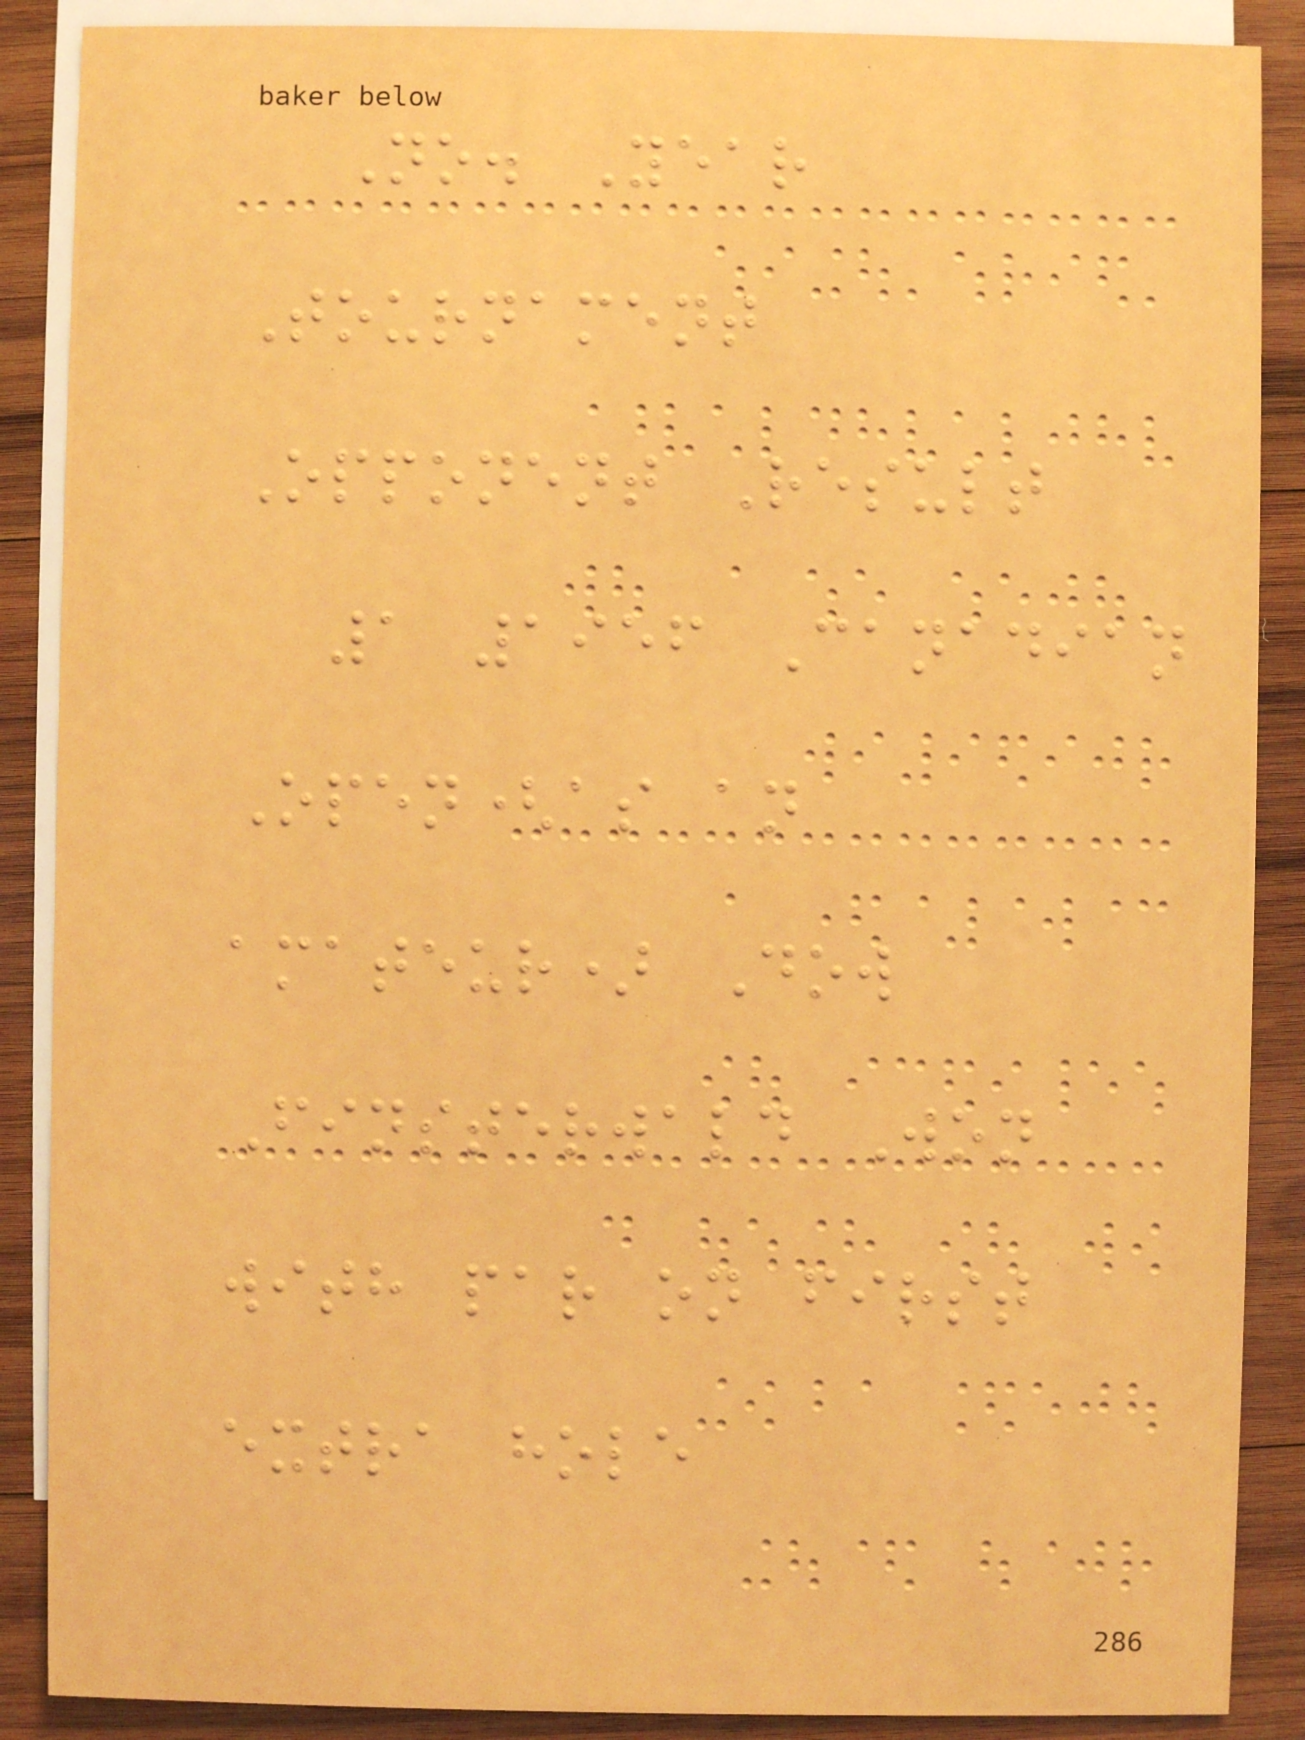No. Year
Tournament
Opponent Result
1 1956 Canadian
Open(as an
amateur) Dow
Finsterwald Won
with par on first
extra hole
